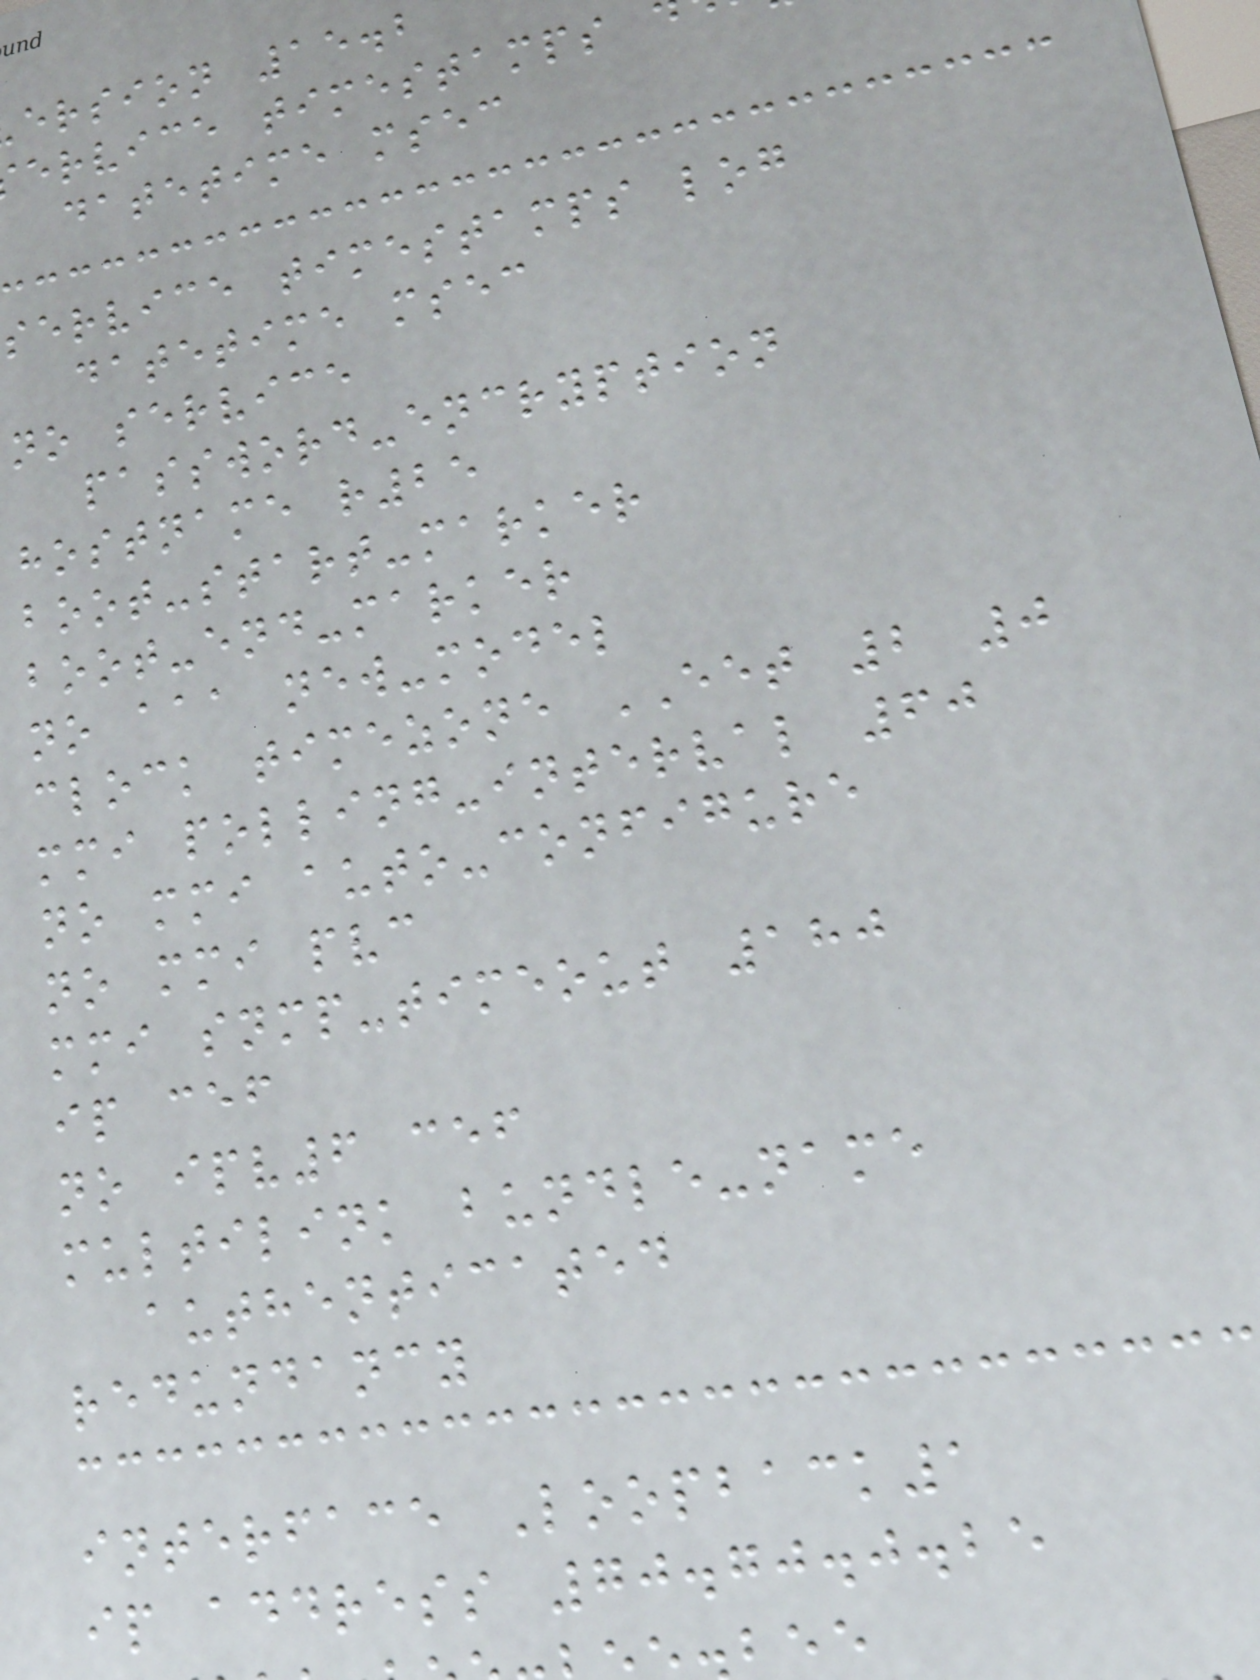ersion 15.2
ervice timestamps
datetime msec
service timestamps log
datetime msec
no service
password-encryption
hostname r25
boot-start-marker
boot-end-marker
no aaa new-model
clock timezone EET 2 0
mmi polling-interval 60
no mmi auto-configure
no mmi pvc
mmi snmp-timeout 180
ip cef
no ipv6 cef
multilink bundle-name
authenticated
redundancy
interface Loopback1
ip address 70.70.0.25
